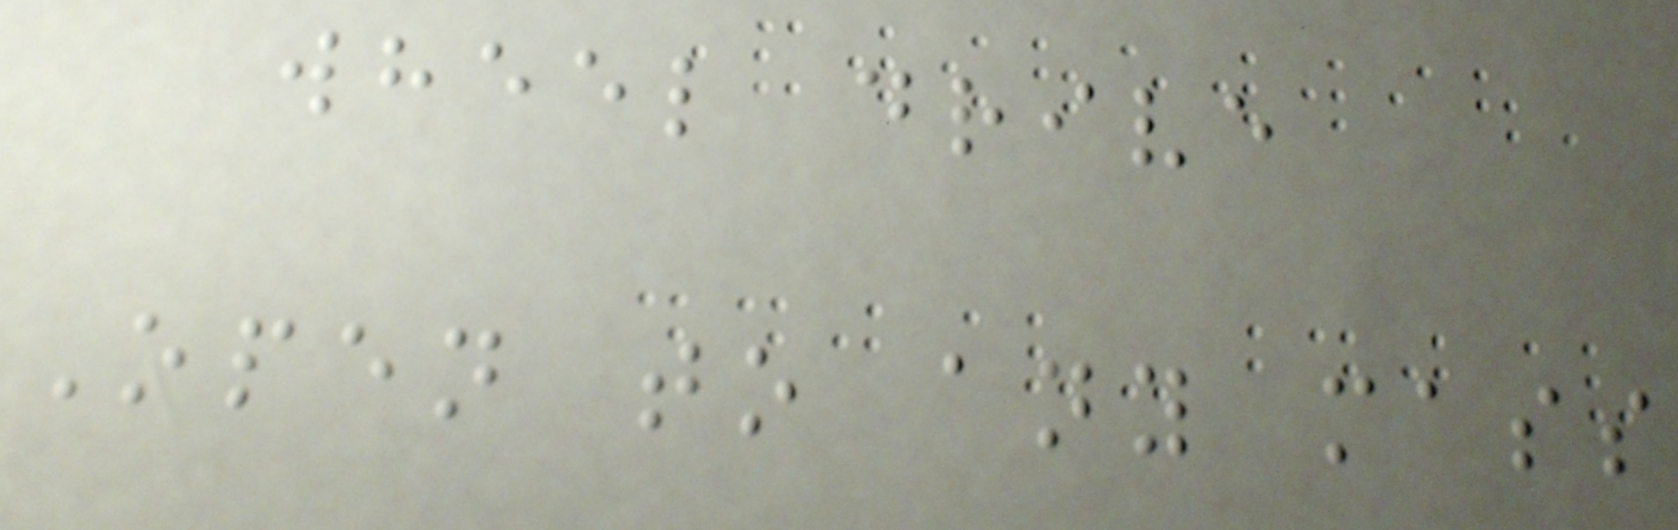wheel drive
Open to any mass
